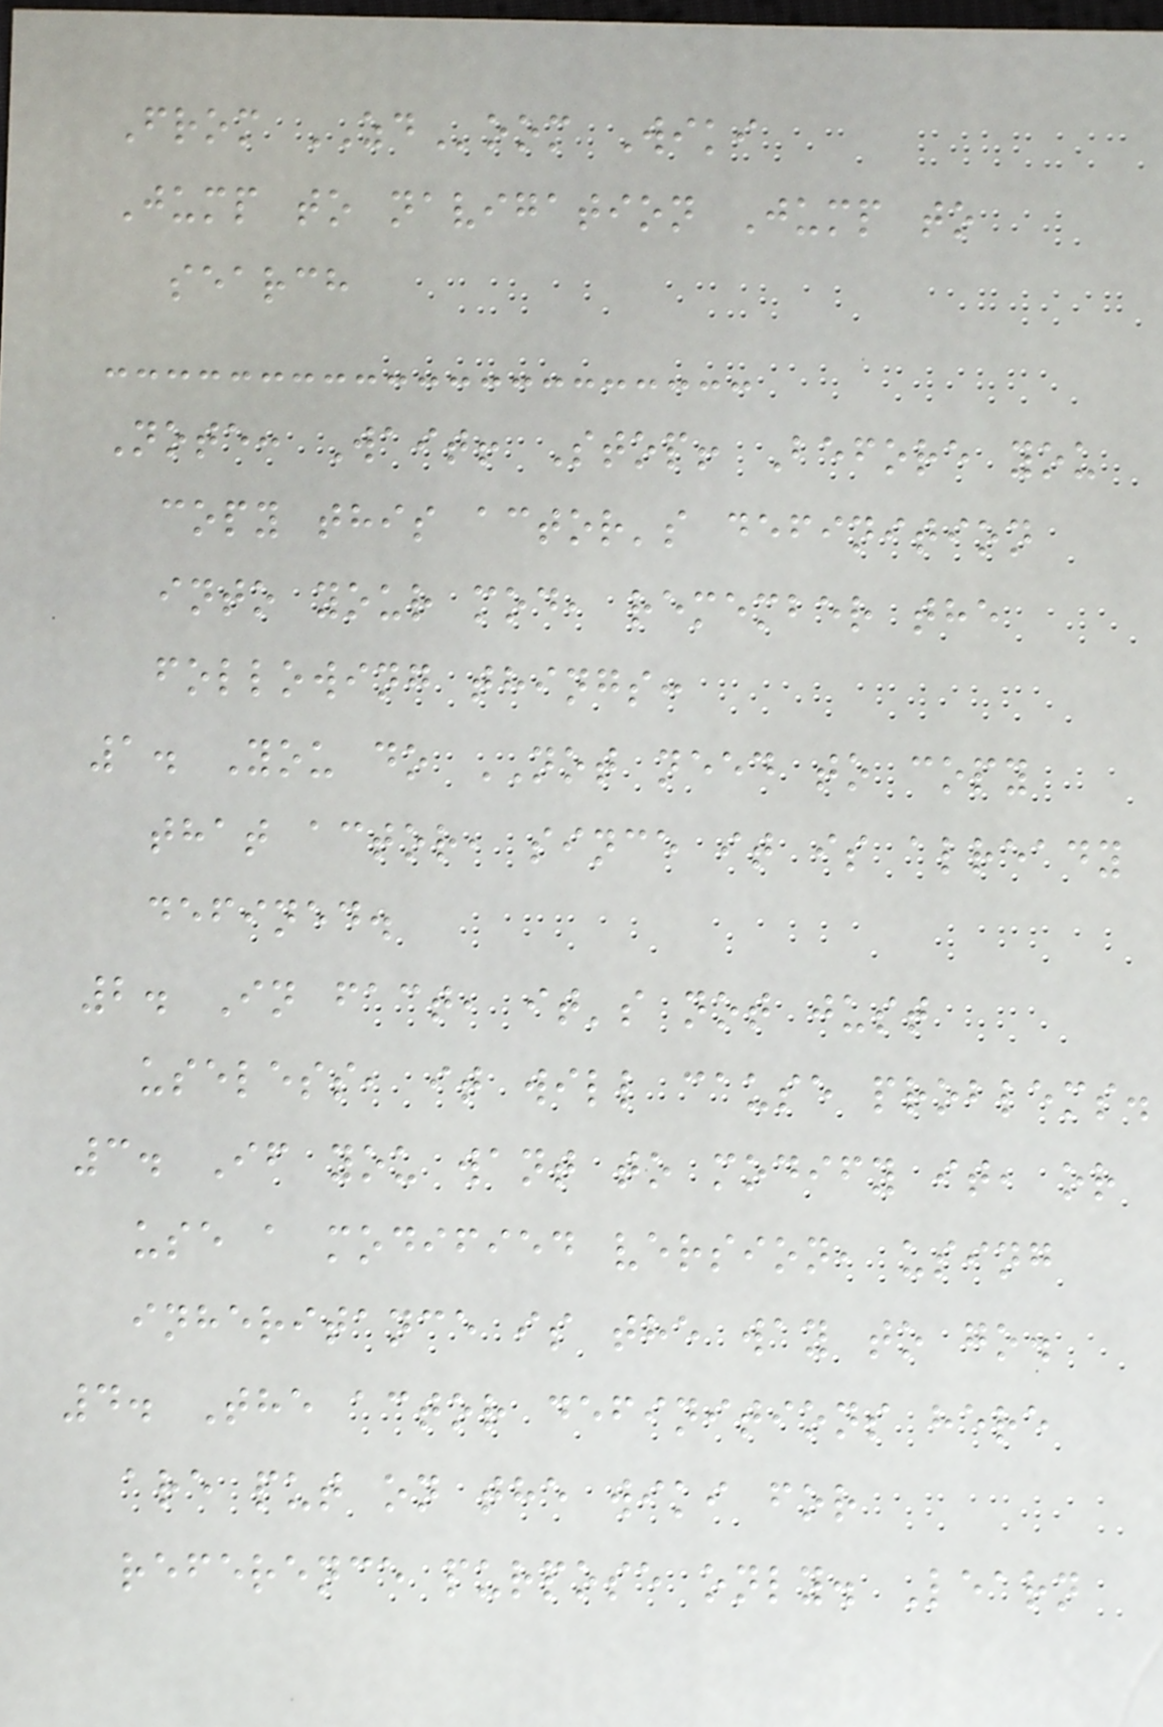From ZDoom Wiki
Jump to navigation Jump to
search
Note: Wait! Stop! Before you
copy this actor's definition
into your mod, remember the
following things:
1. You do NOT need to copy
that actor, since it is already
defined.
2. In fact, it's not just
useless, it will cause problems.
3. If you want to modify it, or
use a modified version, using
inheritance is the way to go.
4. The actor definitions here
are put on the wiki for
reference purpose only. Learn
